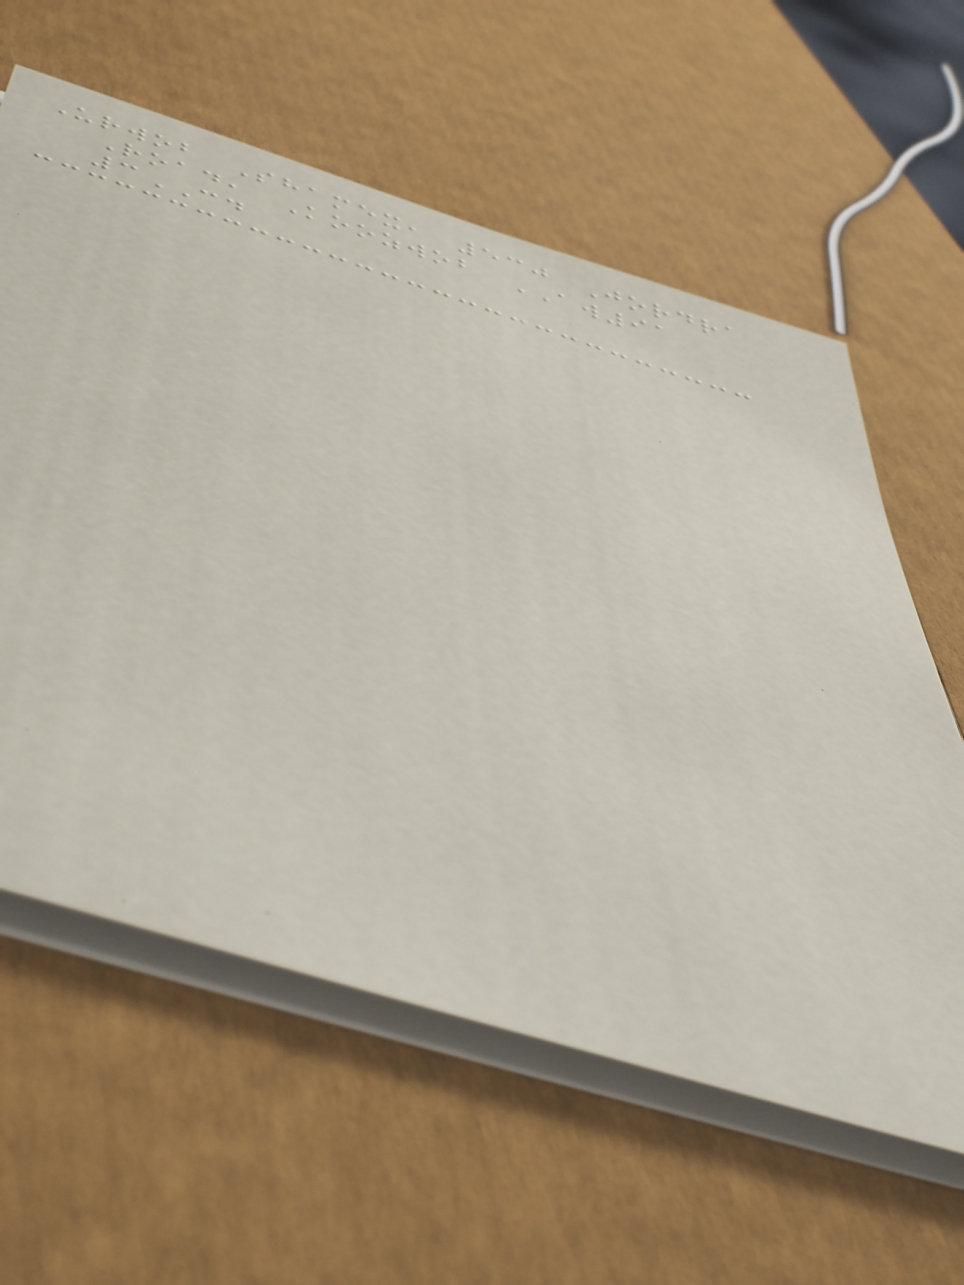Urwob Shamex, 530 Jordra
Road, Koozwob AW91
3CD
